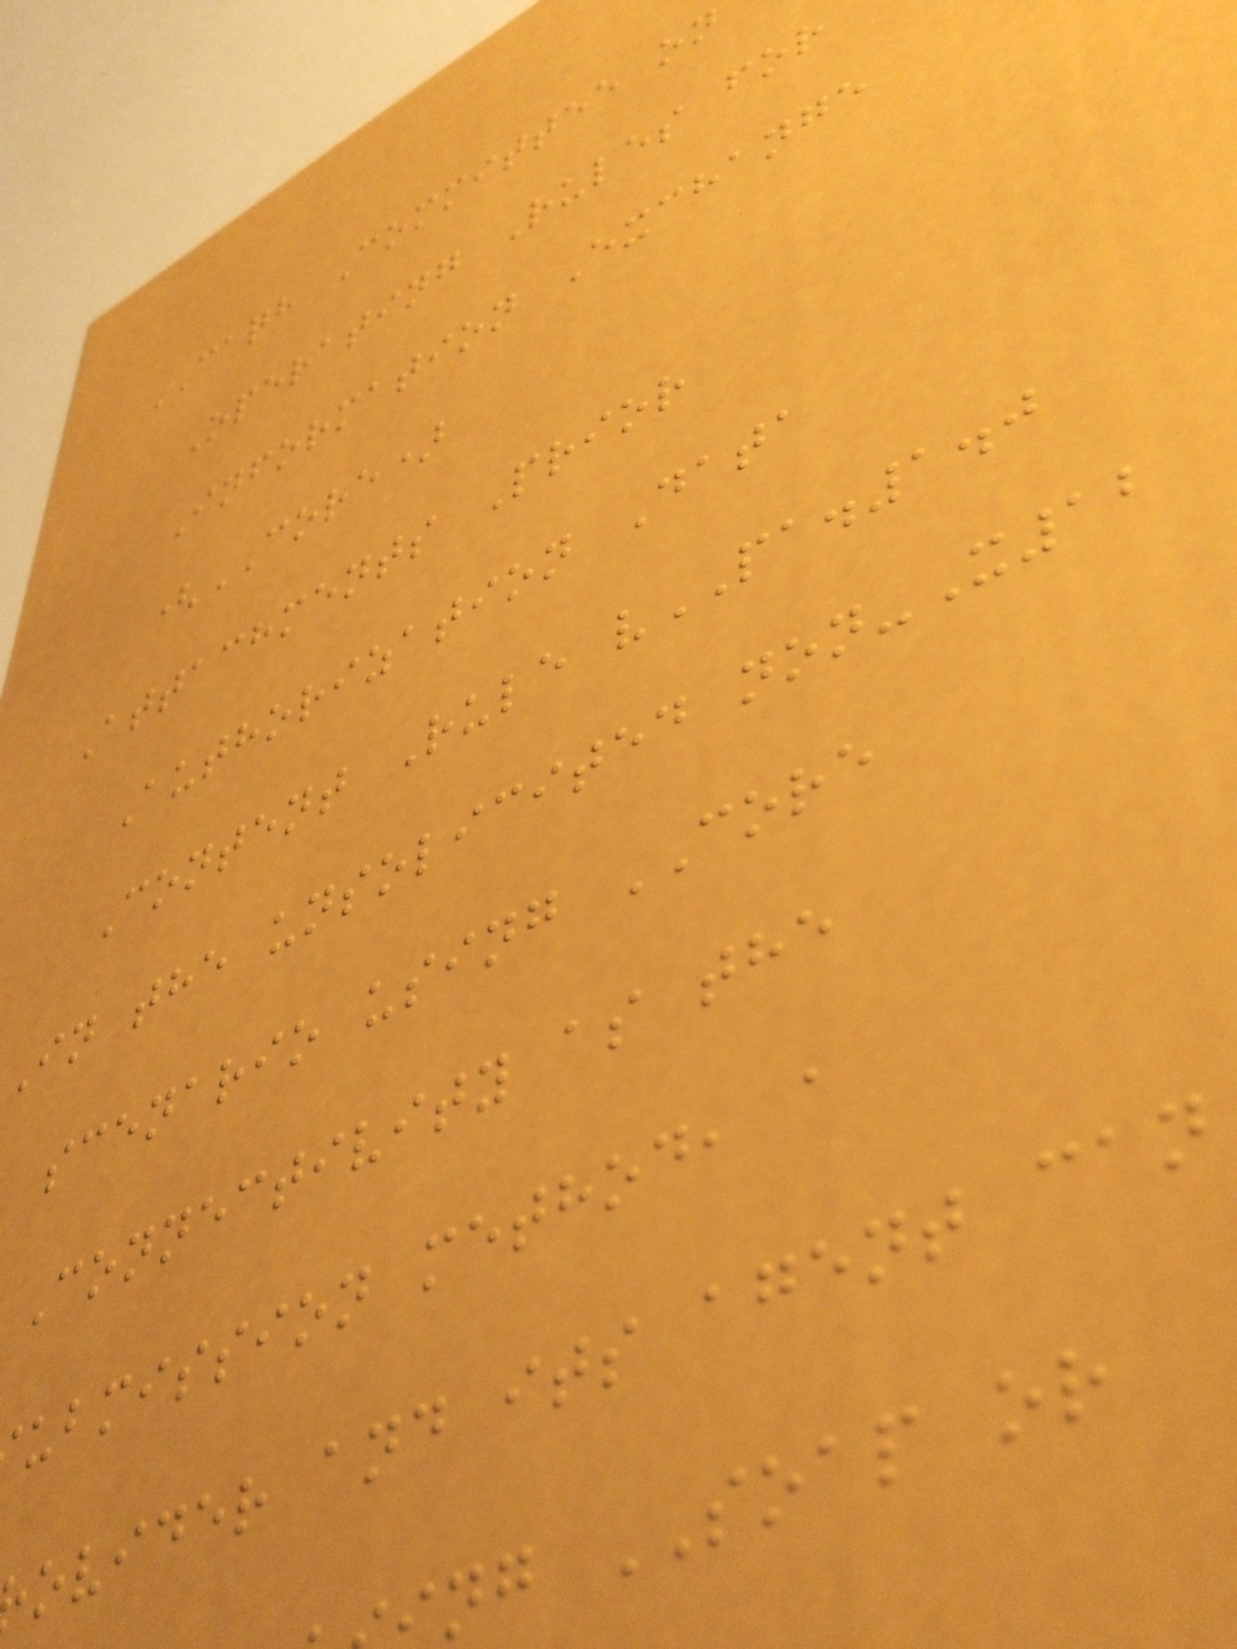CAQH Committee on
Operating Rules for
Information Exchange
(CORE)
Attachments Prior
Authorization Data
Content Rule vPA.1.0
In the unsolicited non-X12
scenario using CORE
Connectivity as the
ubmission method, a
ovider and its agent can
ng SOAP or
